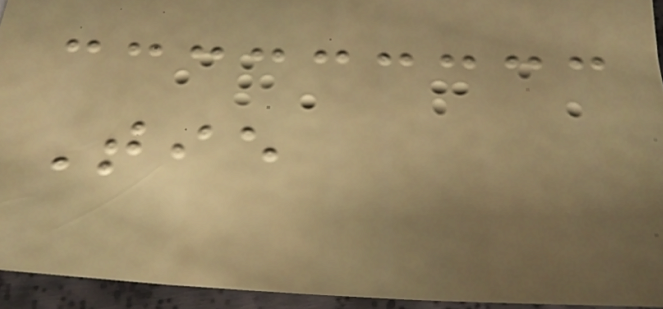Tie
